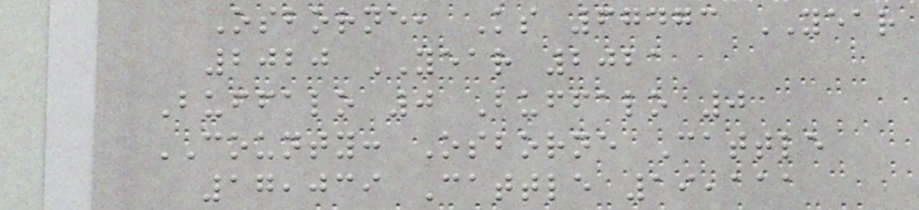Osborne, Ks 67473 YEAR
2020 YEAR 2021
Buffalo 0 Buffalo 0
COUNTY: Osborne Cattle
17,039 Cattle 19,111
